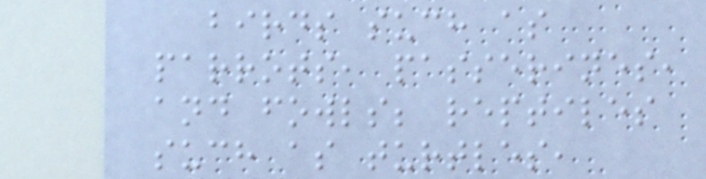birds such as
parrots, passerines,
and fowls; reptiles
such as turtles,
